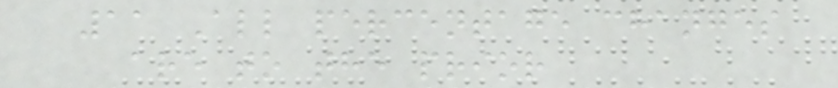11 All percentage changes
are to the prior
